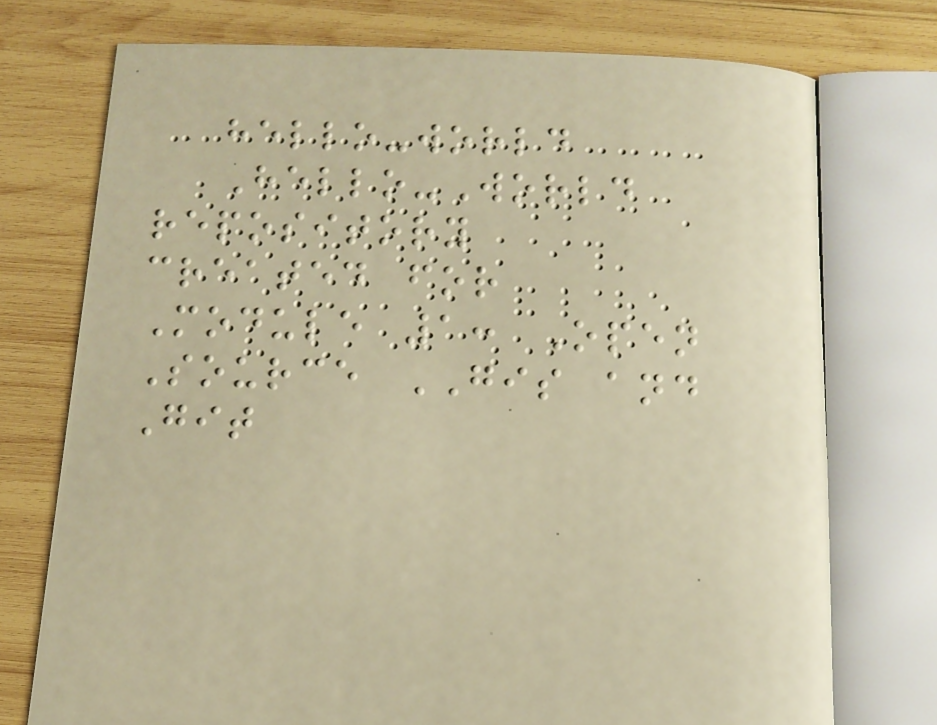hello-world
Hello-World
repository
created for
Module 1: Open
Source GIS and
Git
